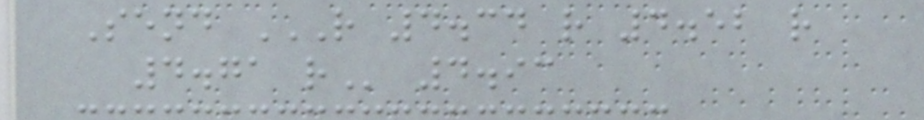Send R 4.34 R 4.52 R
4.71 R 4.93
